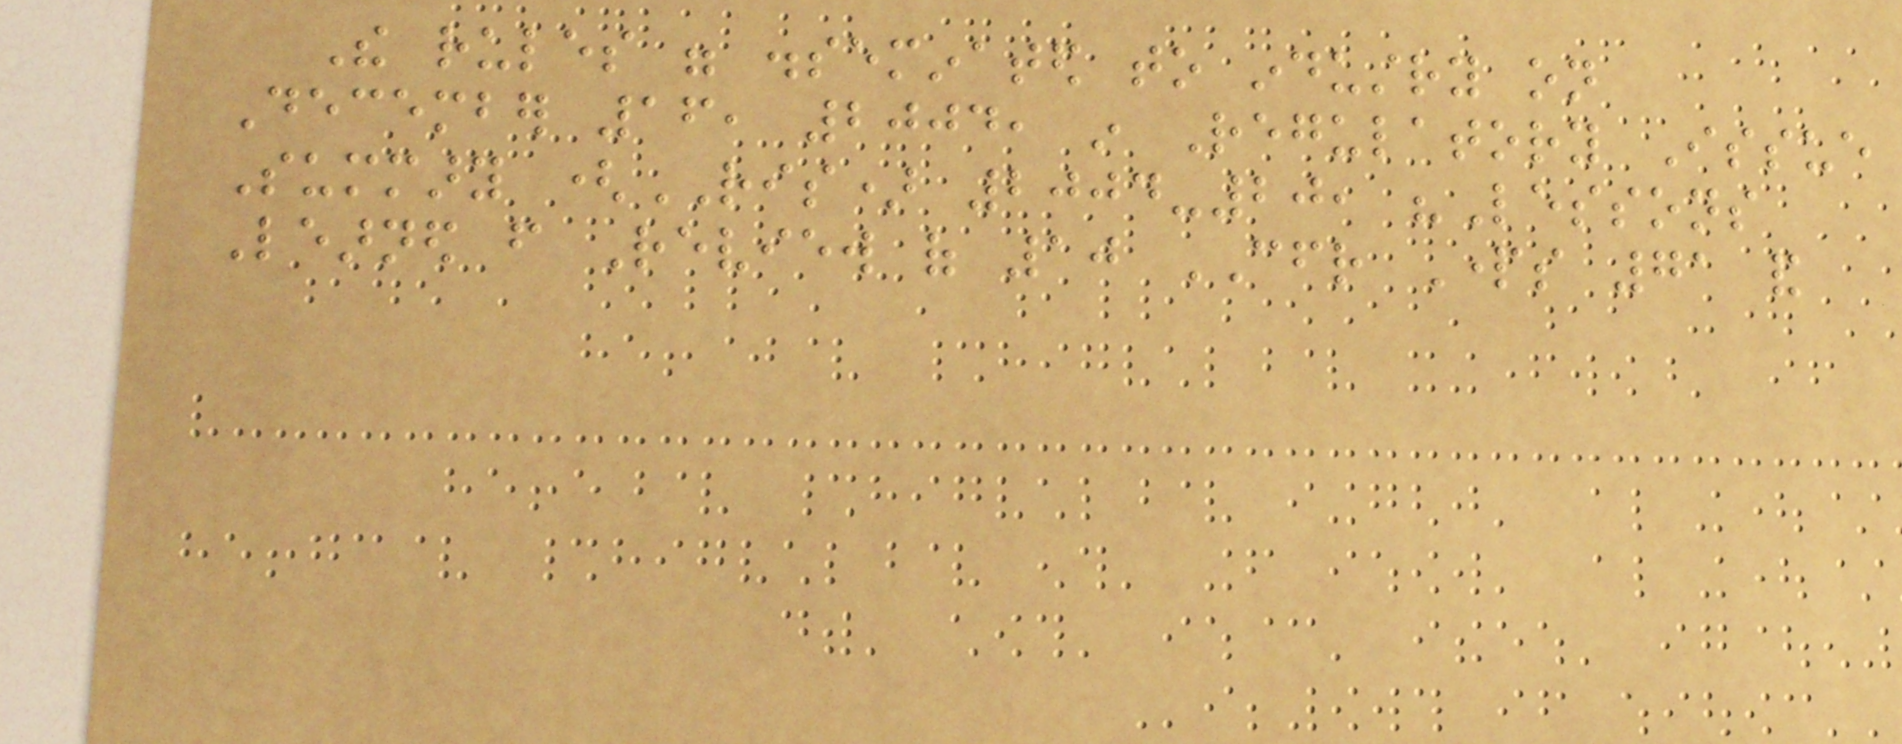The rules were disseminated to industry on
December 16, 2004, in Regulatory Issue
Summary (RIS) 2004-20, "Lessons
Learned from Review of 10 CFR Parts 71 and
